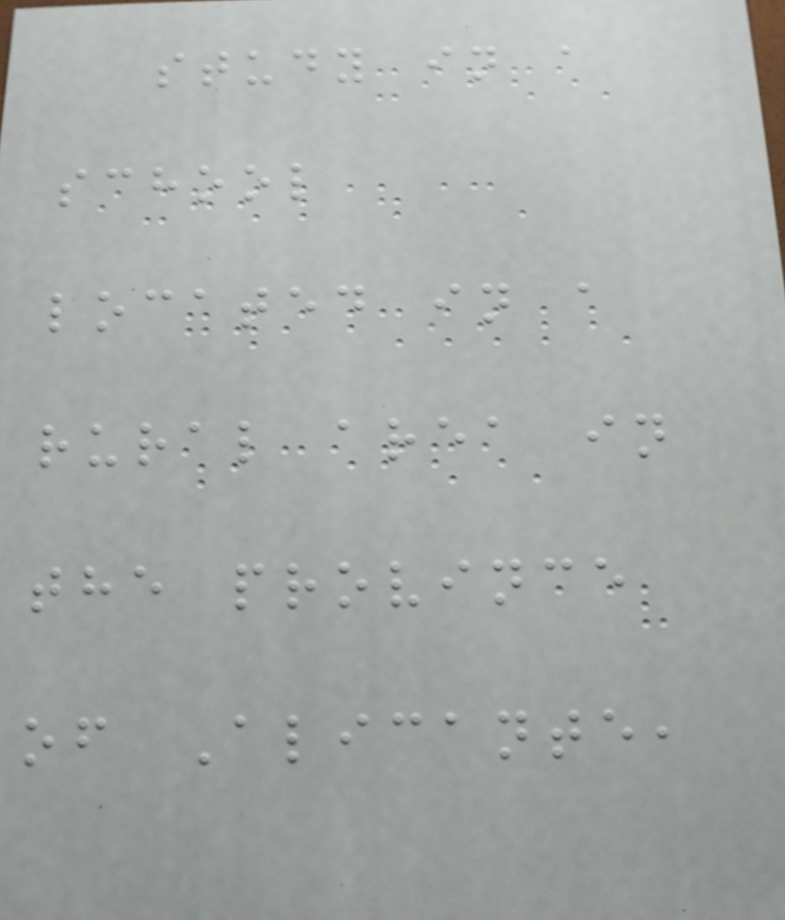study in a
school
located in a
rural area in
the province
of Alicante,
